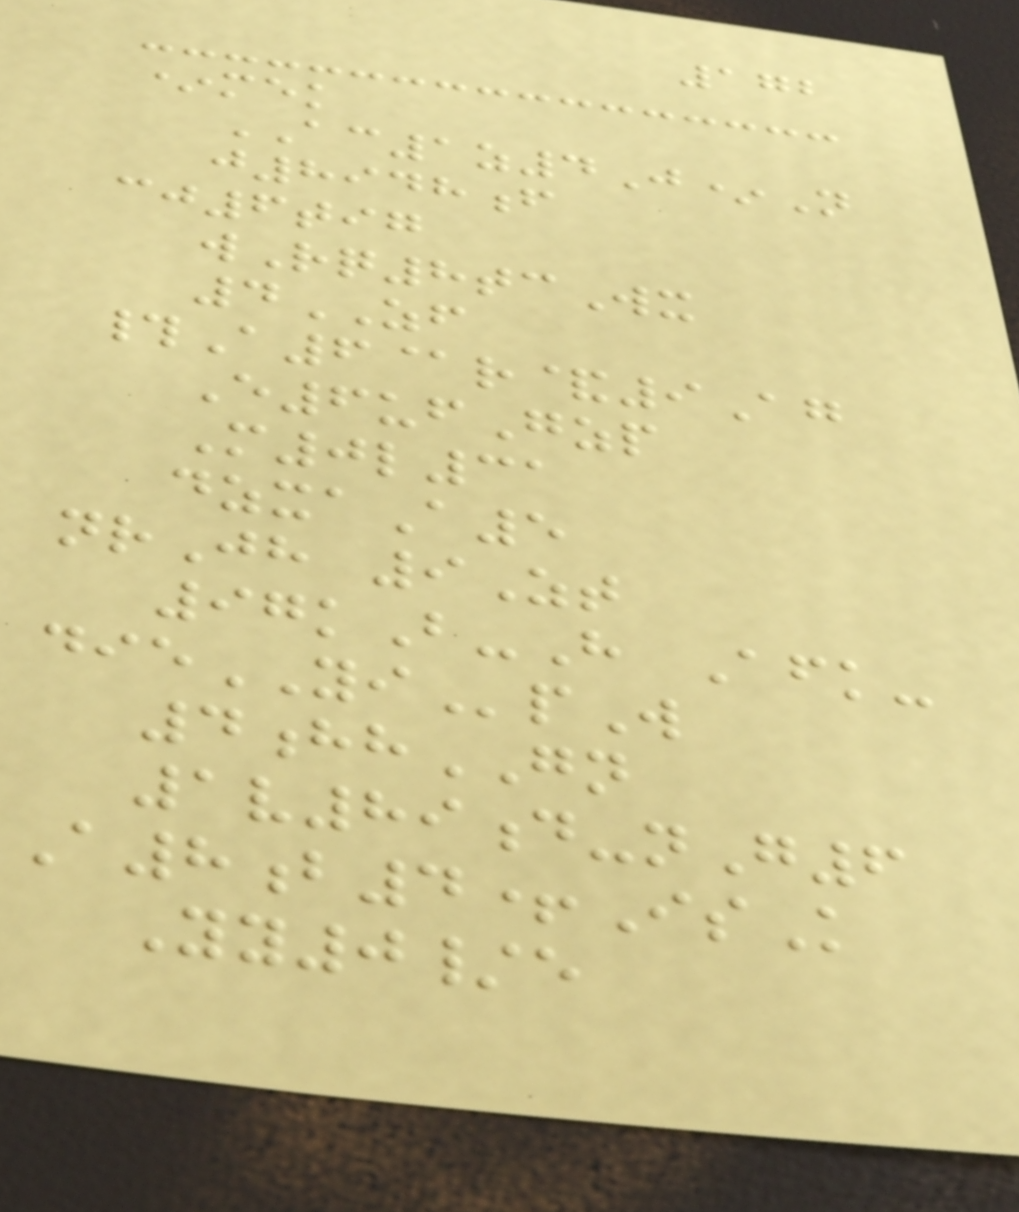172
*mek
AC1z4J*N
j8948f
cj6tig
wRq8tcWx
4ZF
#A6@r&9Ag
E6ufGzp
M0l31
dzxaA5
nrJh 9Zt
97kB-H Afk-
dieYIpW
4hhGN
1v89d-nG6
A8b4+IsK
Yy0/e
